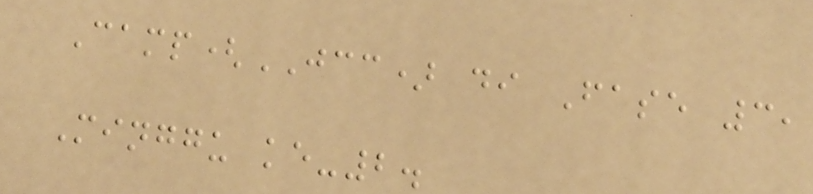Camp(JCC) di Fase 3,
Minggu ke-2.
